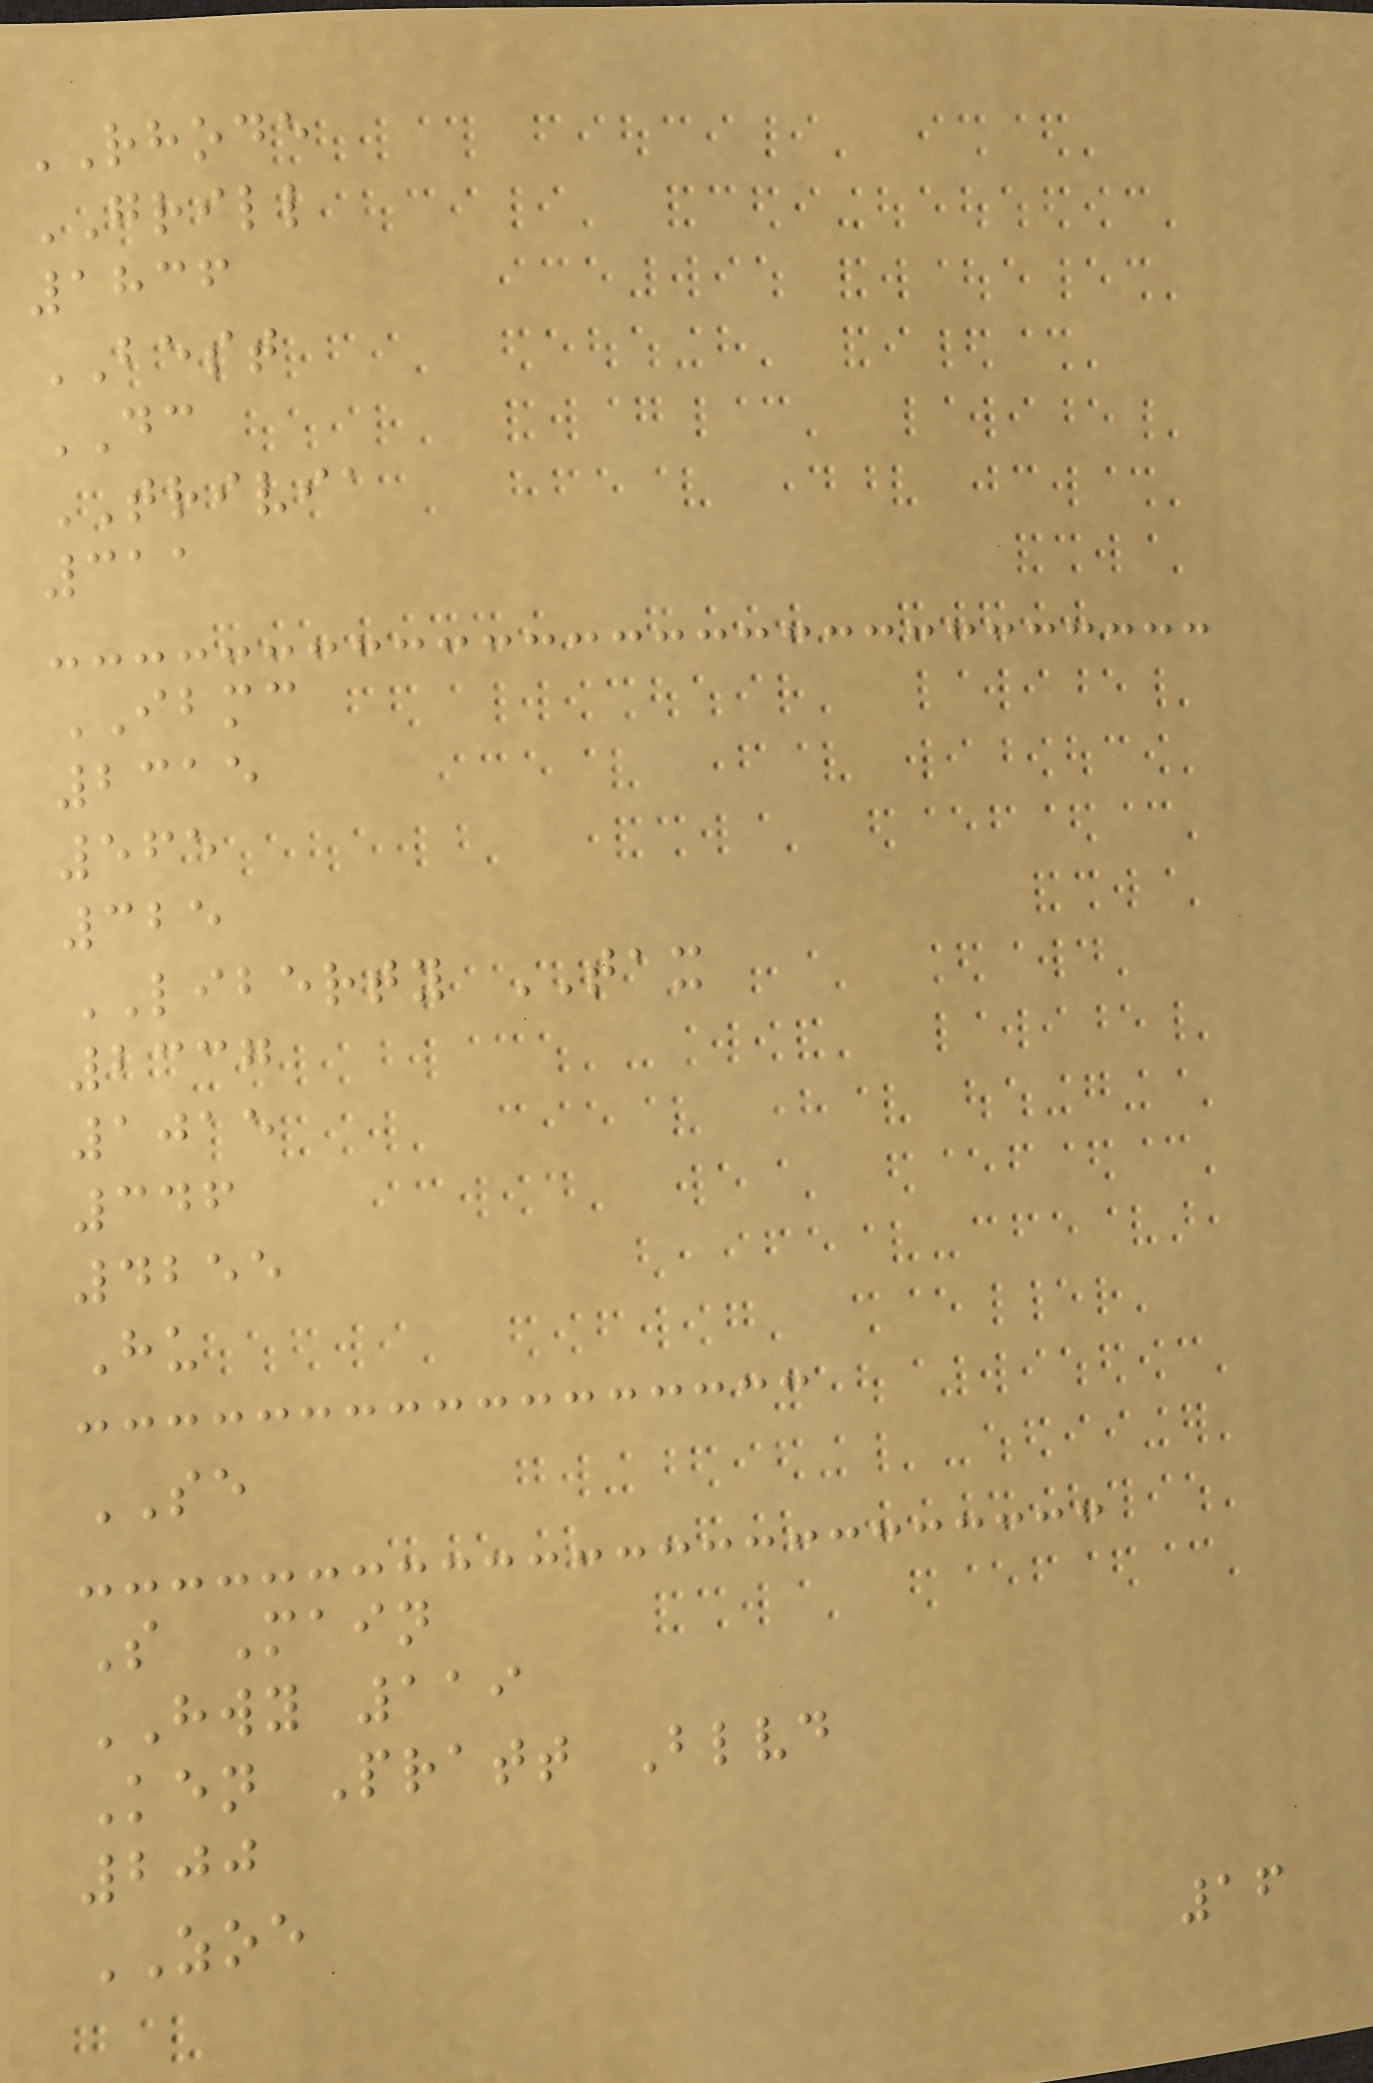RHODE
GRILL
1836
BEST
DC
TRIVIA
311
IBMC
2315
565
325
LIBERTY TAX
2337
1015
346
4255
Hu
SE
S Main
HWY 119
Ken Pratt Blvd
200
ZOE
16
